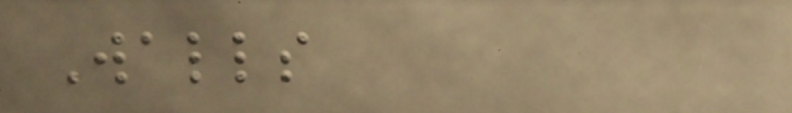Walls
